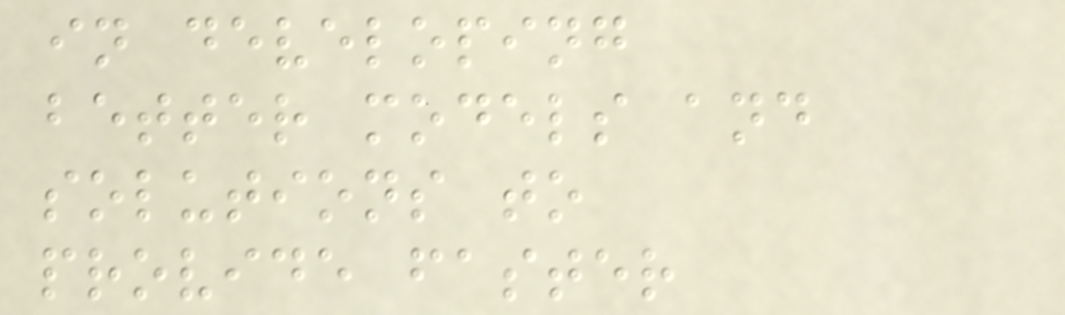in developing
better models and
solutions to
provide faster
